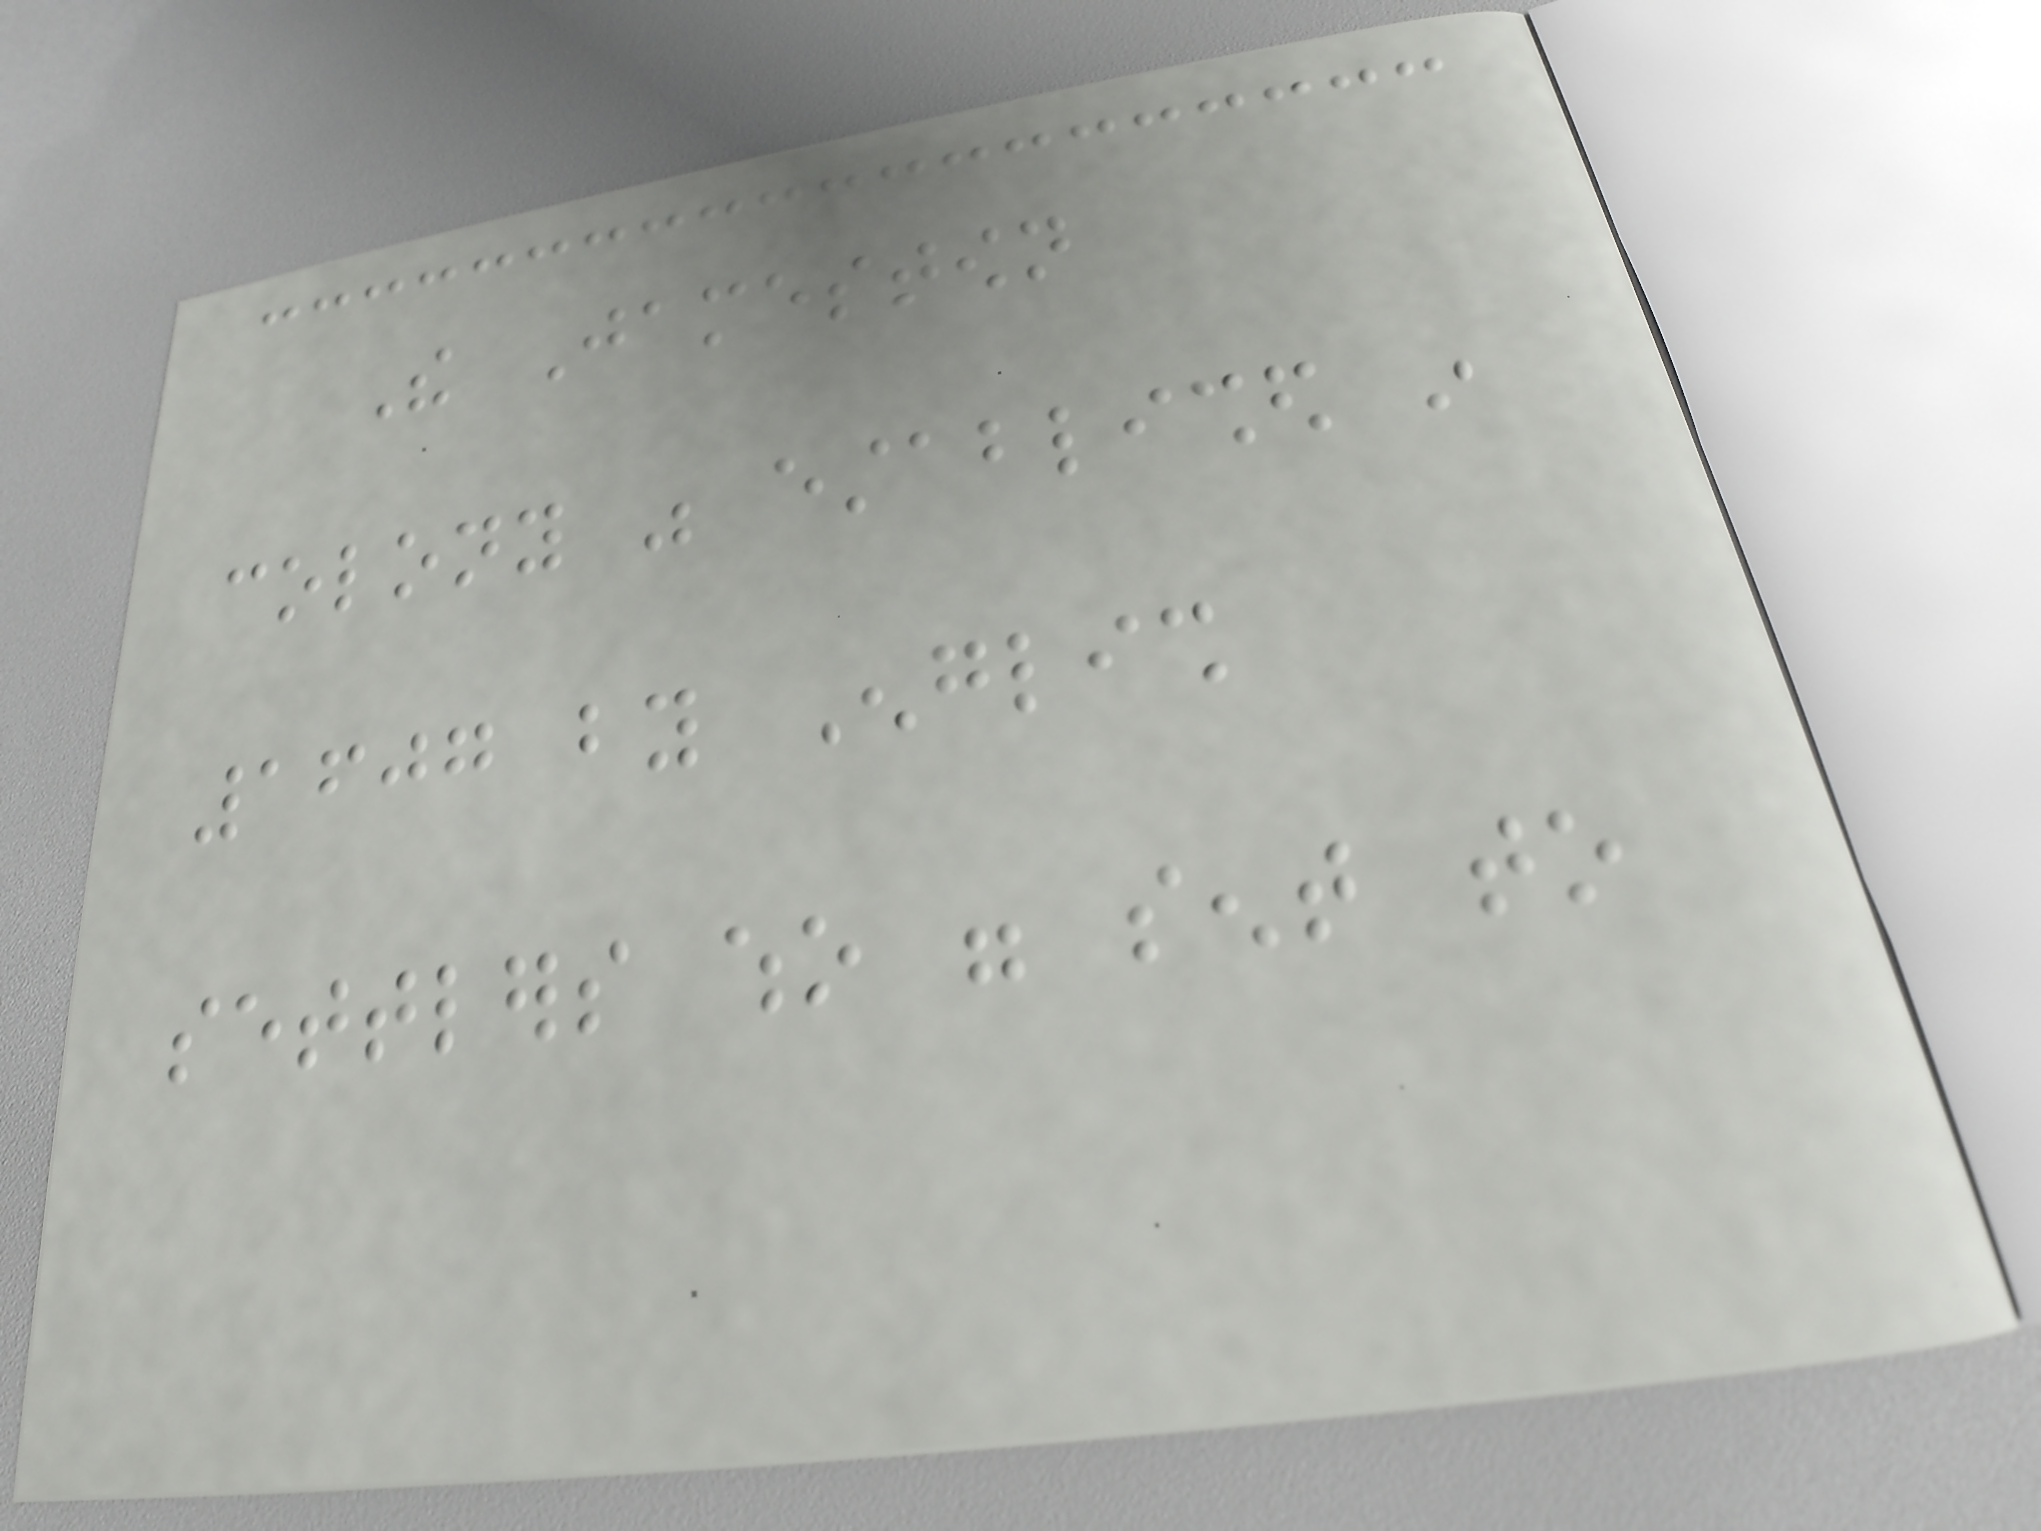The Jamestown
colony was established in
1607 by English
settlers who were sent to
